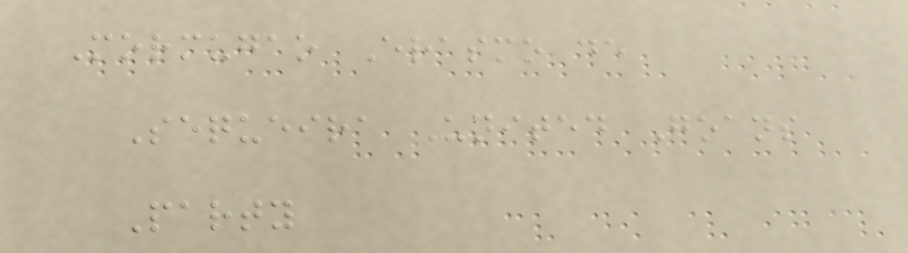Mormugao Erasmo de
Sequeira United Goans
Party
